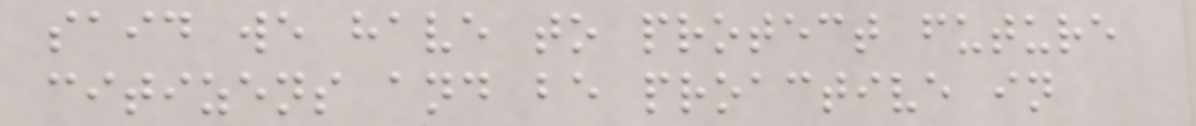said we have to protect future
citizens and be proactive in
